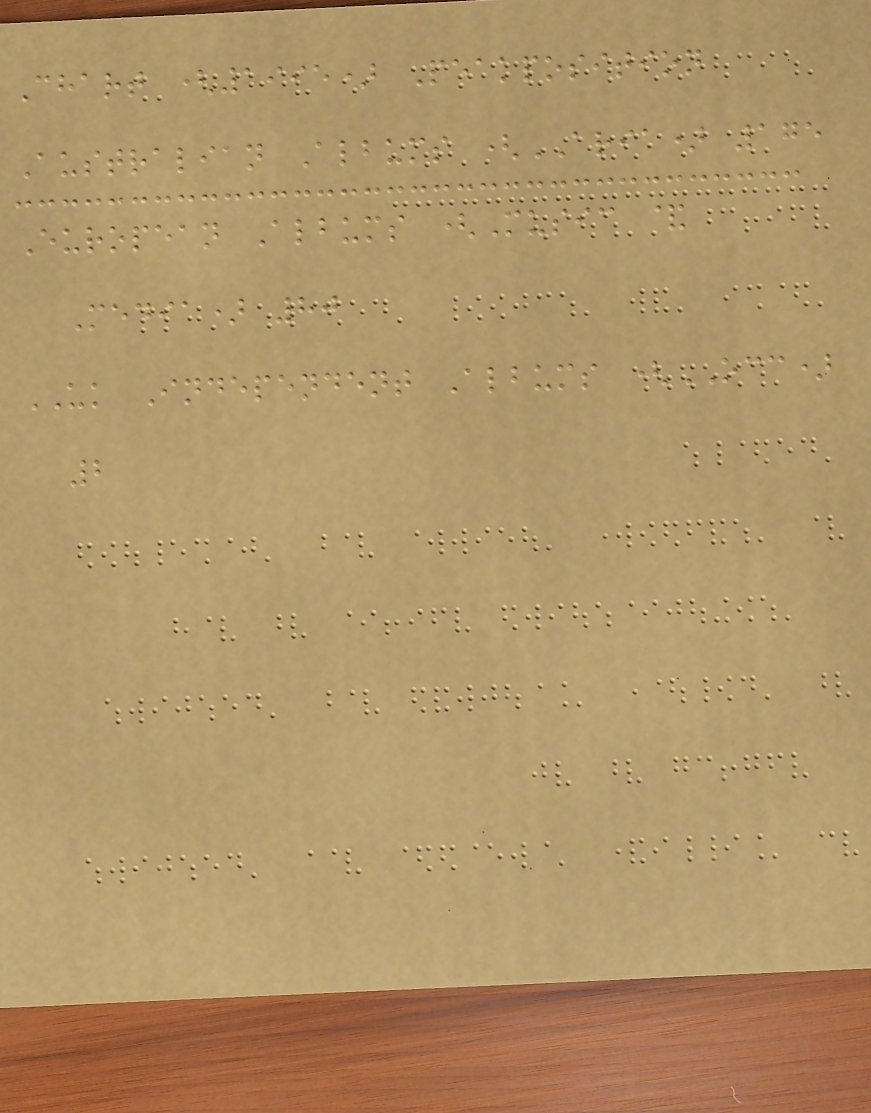Chart (1995) Peakposition
Australian Albums (ARIA) 175
European Albums (Music &
Media) 80
UK Independent Albums (OCC)
2
